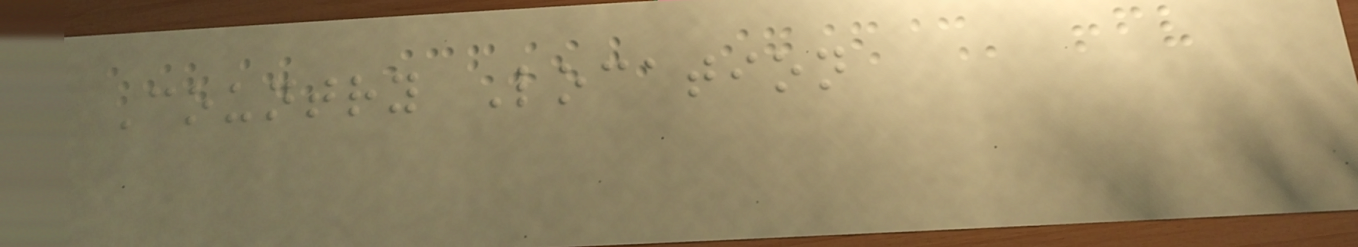Country Location
